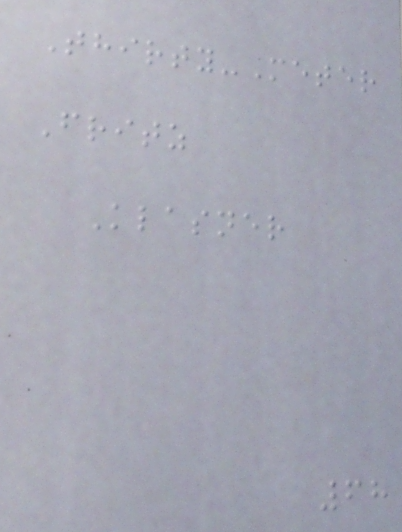Thirty-Meter
Fritz
Klasner
68
